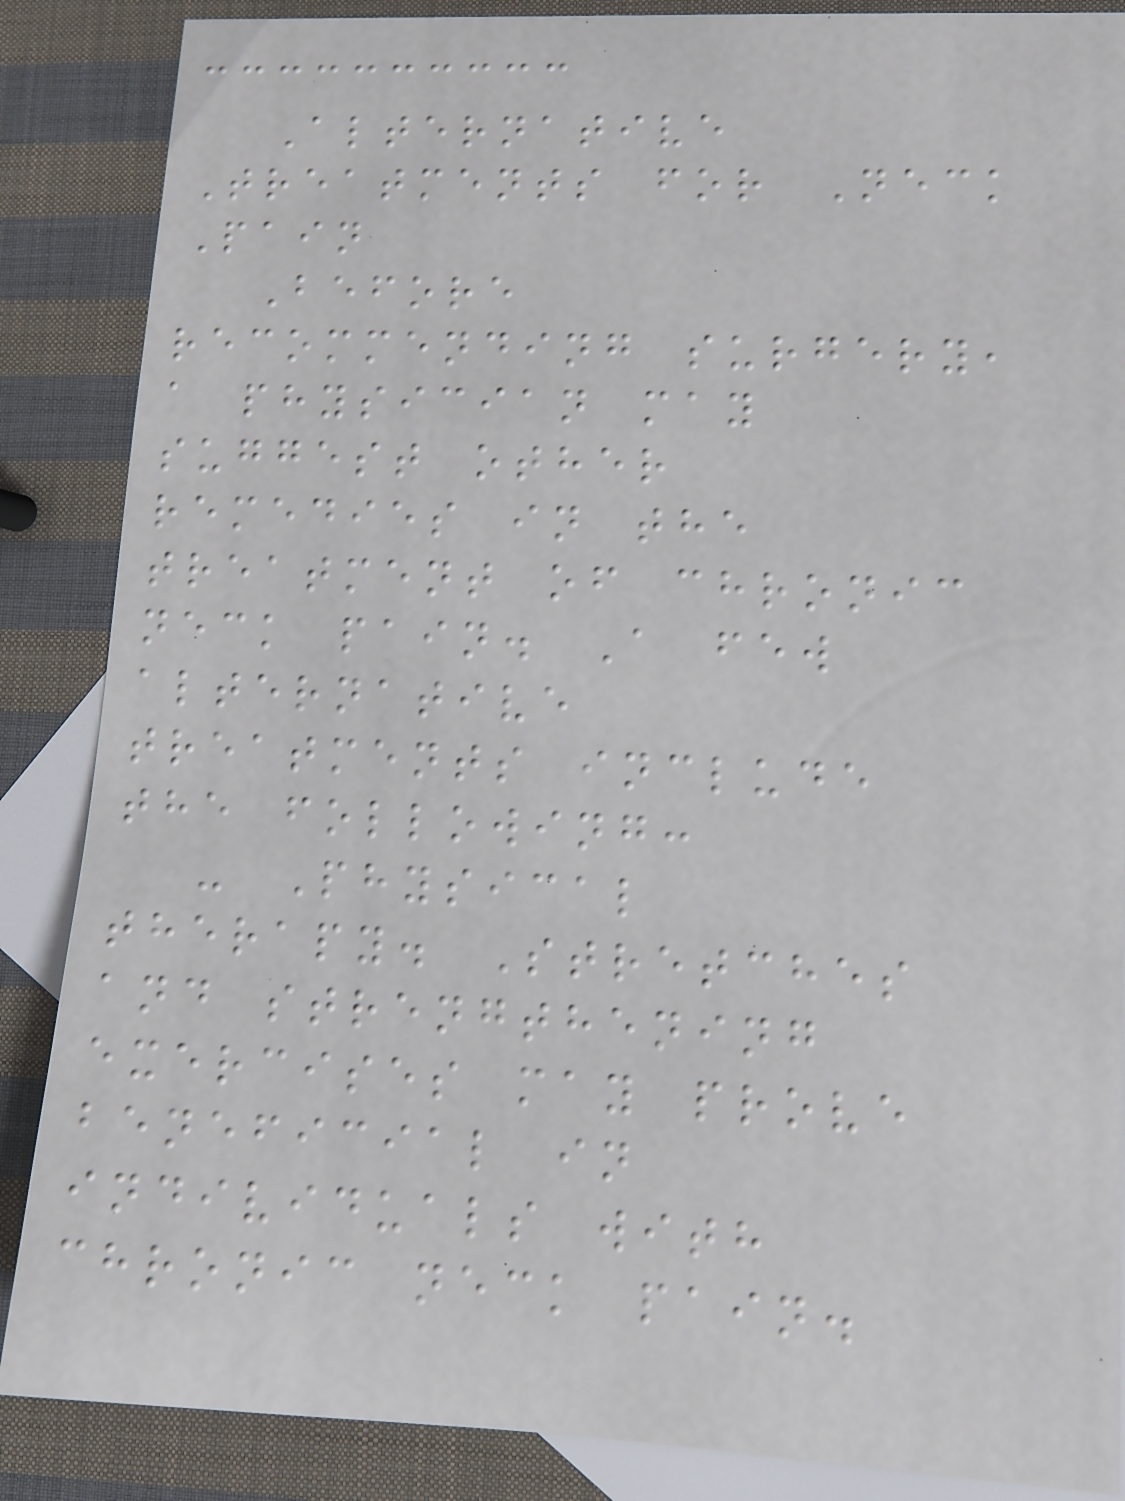Alternative
Treatments for Neck
Pain
Before
recommending surgery,
a physician may
suggest other
remedies in the
treatment of chronic
neck pain. A few
alternative
treatments include
the following:
- Physical
therapy. Stretches
and strengthening
exercises may prove
beneficial in
individuals with
chronic neck pain.
